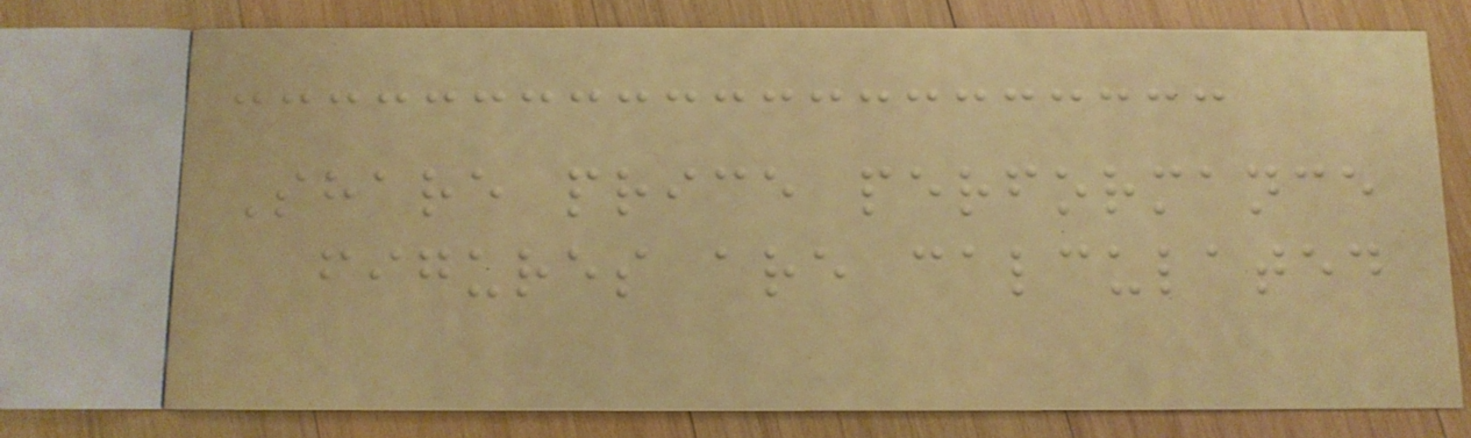Share price performance
figures are calculated
